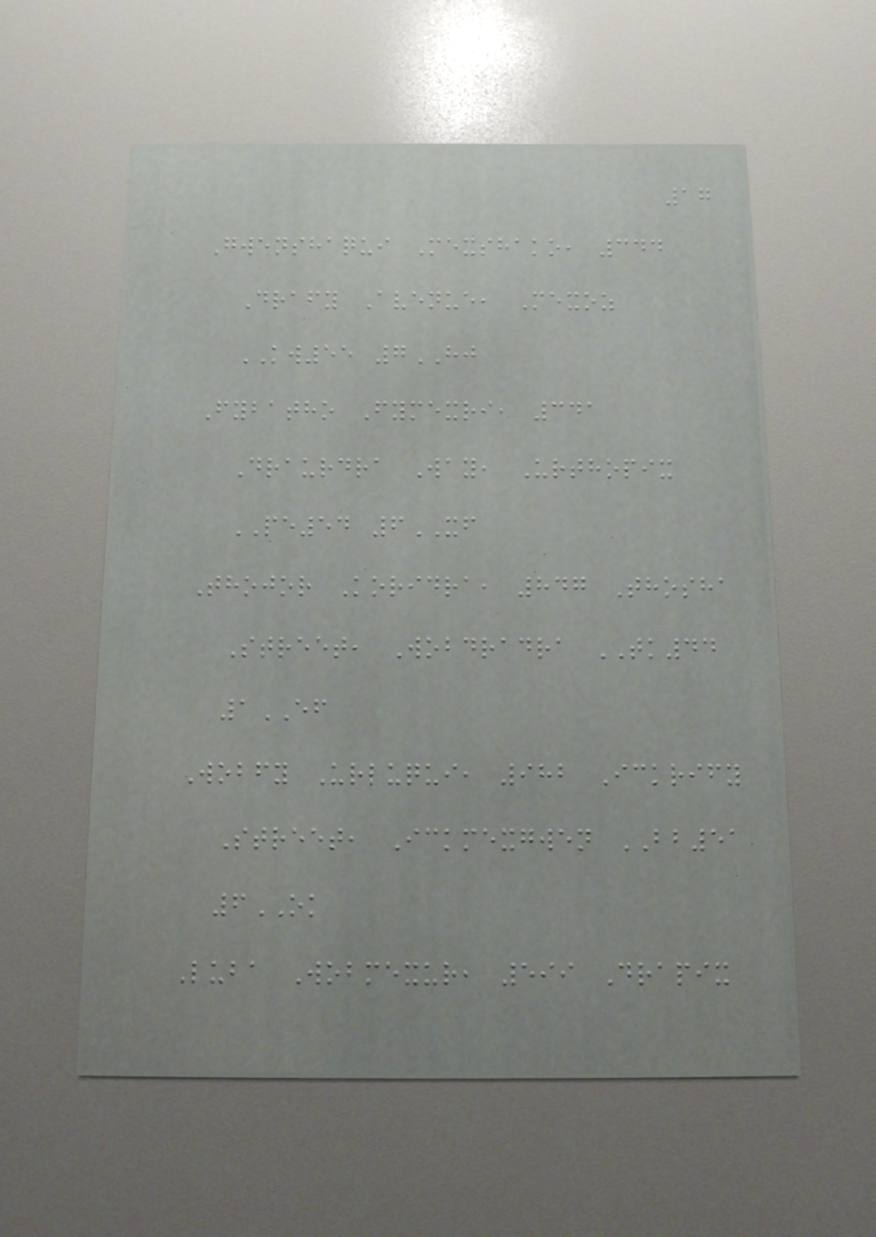17
Gwenshaqui Mexshako, 344
Drafy Avenue, Mexoz
KW55 7HJ
Fybatho Fymexri, 341
Draurdra Way, Urthopix
PE54 6XF
Thojor Koridra, 847 Thosha
Street, Wobdradra TK44
1EF
Wobfy Urluqui, 982 Ickrify
Street, Ickmexgwen BB51
6OK
Luba Wobmexur, 599 Drapix
